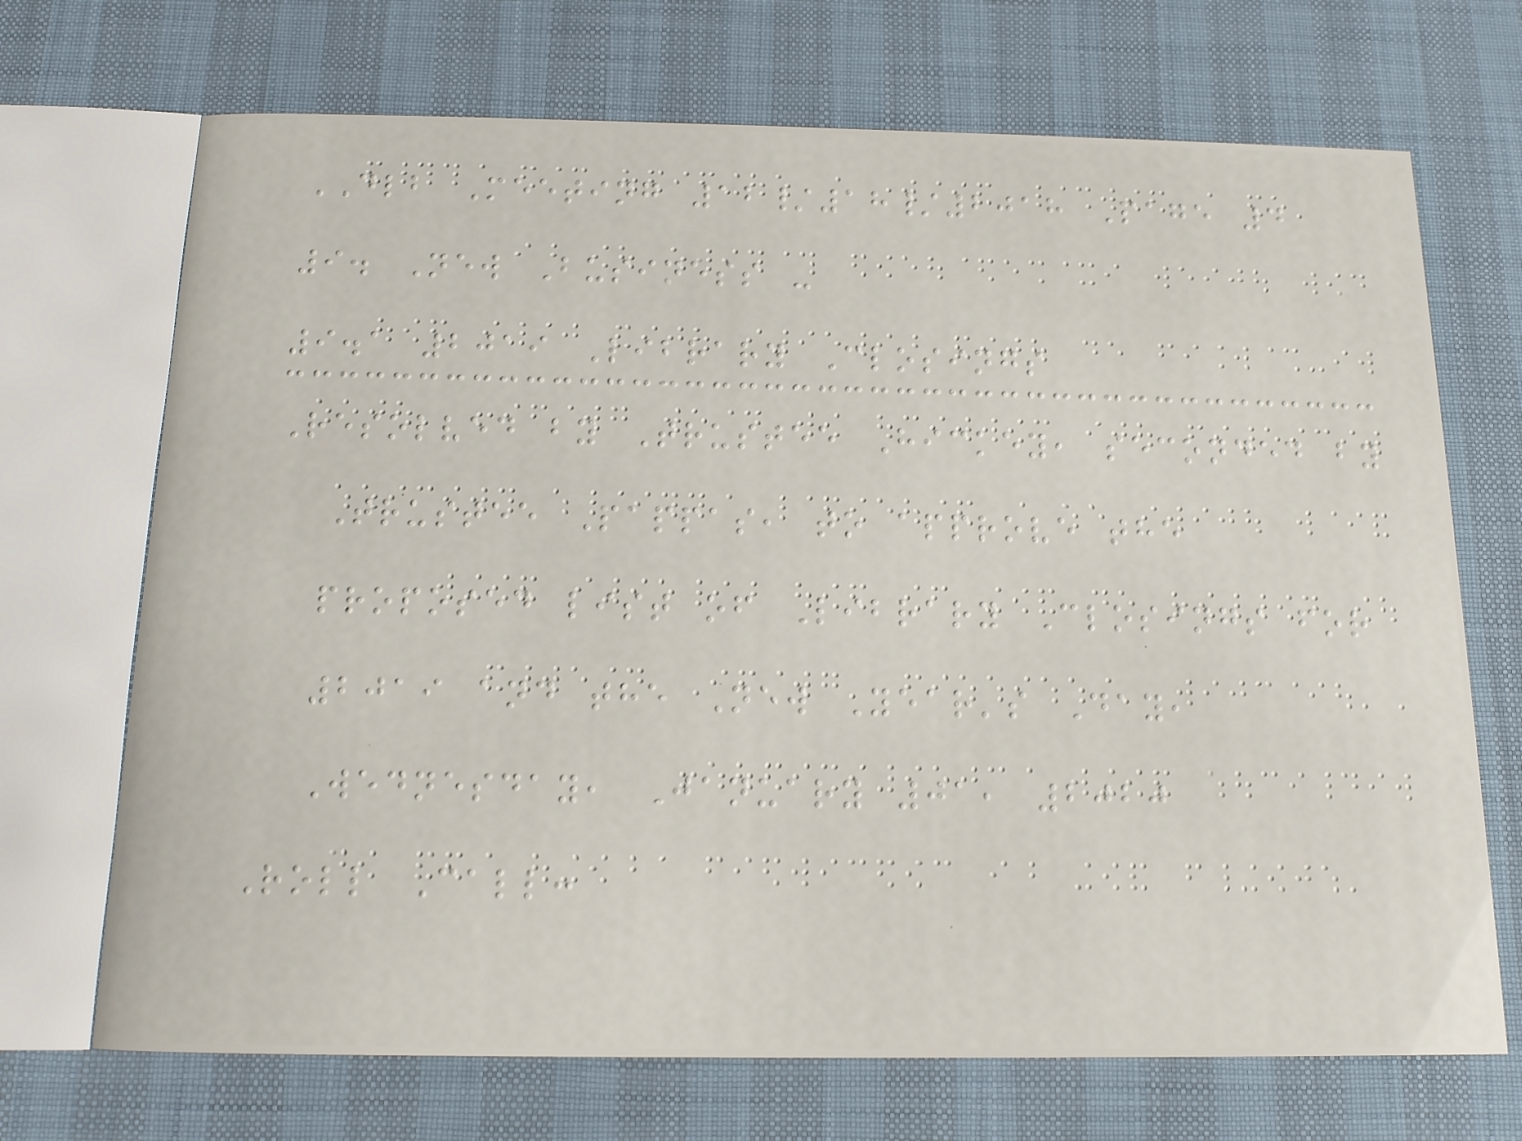DLB Meeting 12/18/2018 Page 4
9. New Business -
9.1 2019 Library Closings
Resolved by Trustee Hickey, seconded by
Trustee Pappas, to approve the
proposed list of Library Closings for
2019 and the New Year's Day,
Wednesday, January 01, 2020
Roll Call:
